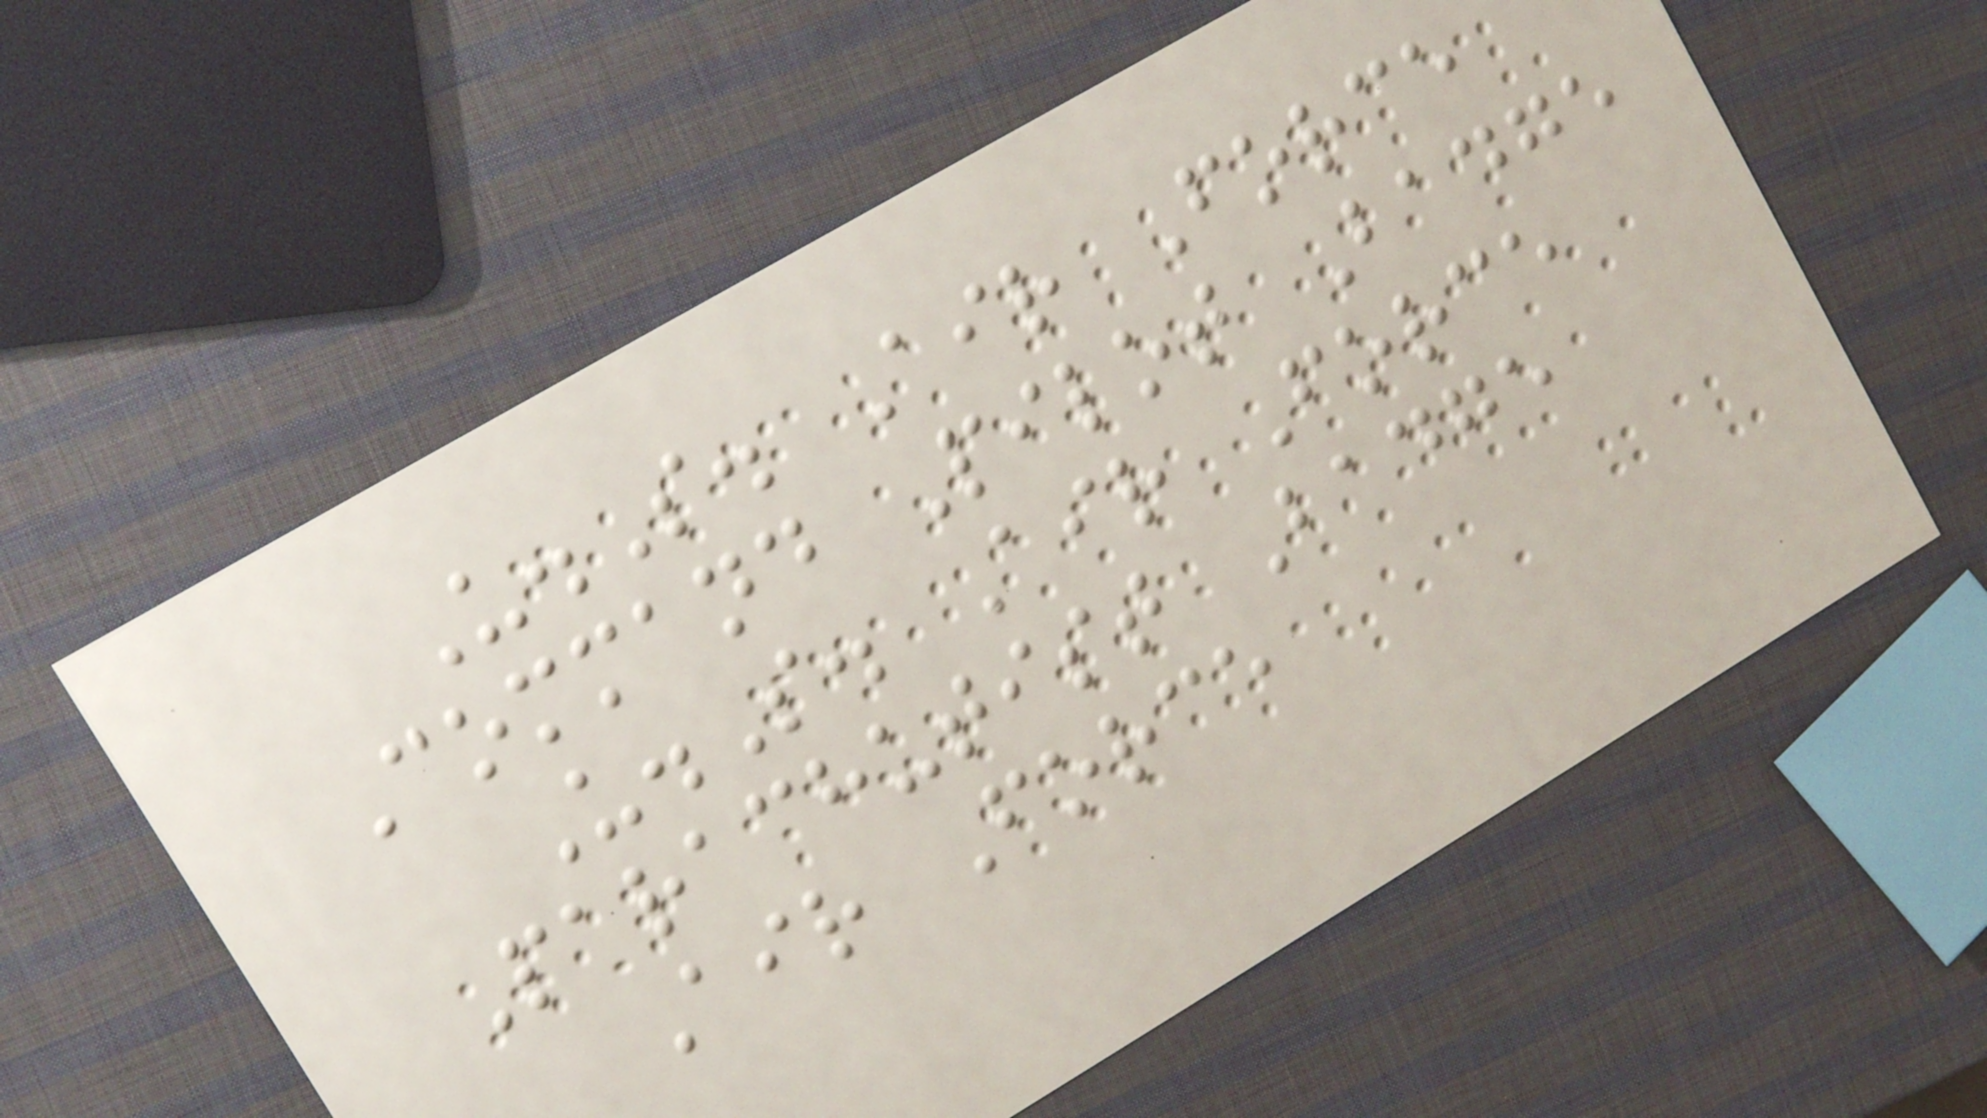U.S. Air Force
Command Pilot Badge
U.S. Air Force
Parachutist Badge
Air Force
